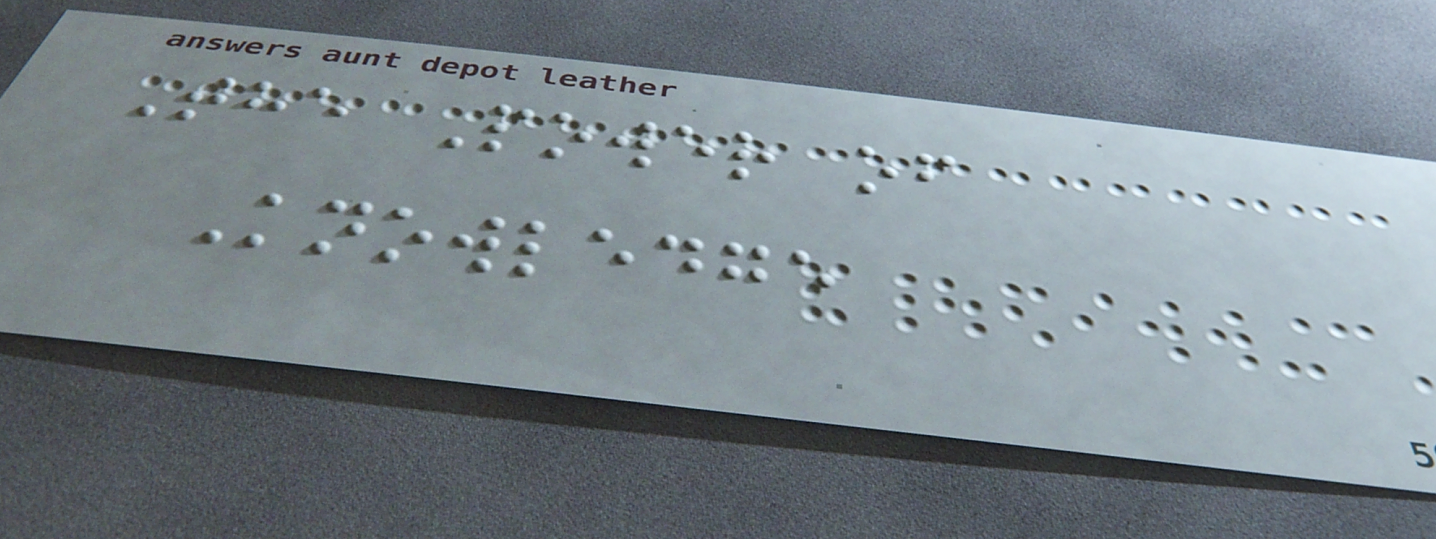The Power of
Knowledge
